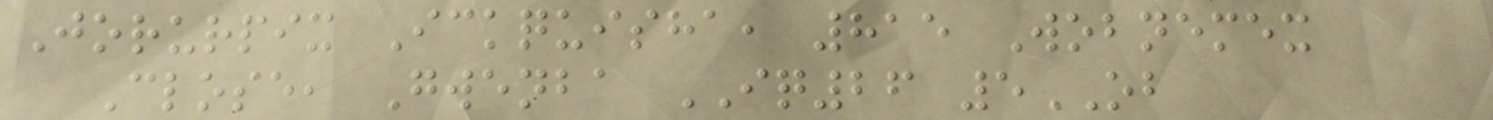Jorurpix Ickquisha, 815 Wobnemex
Close, Gwenba IQ26 5OB
